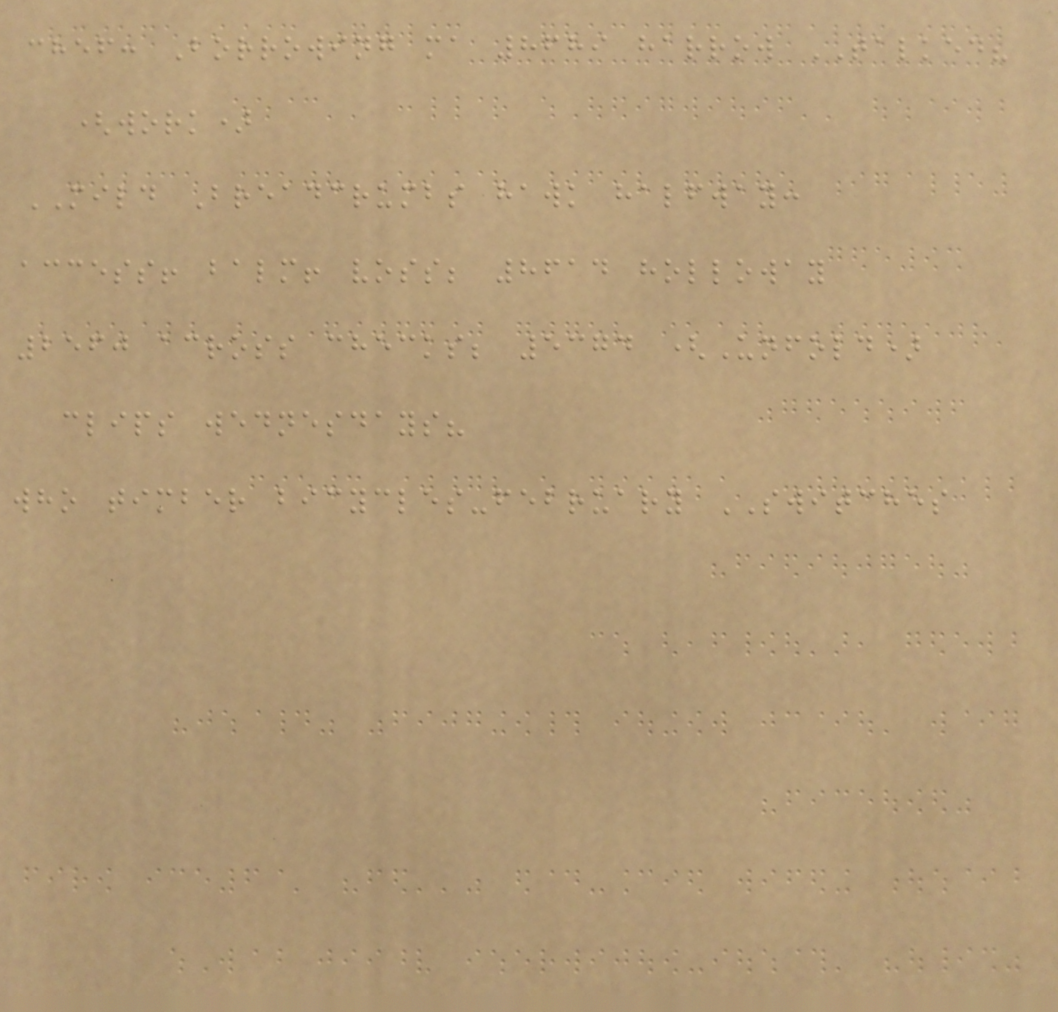chef: Borrowing ma 8689 harrow TALKED?
(work)
MILD Breadcrumbs hawk halfway:
access! balm! voss; 8614 holloway
2560 across checks; 5374 (Unfold)
clips wednesdays?
who timber bicycles-february SWITCHES
